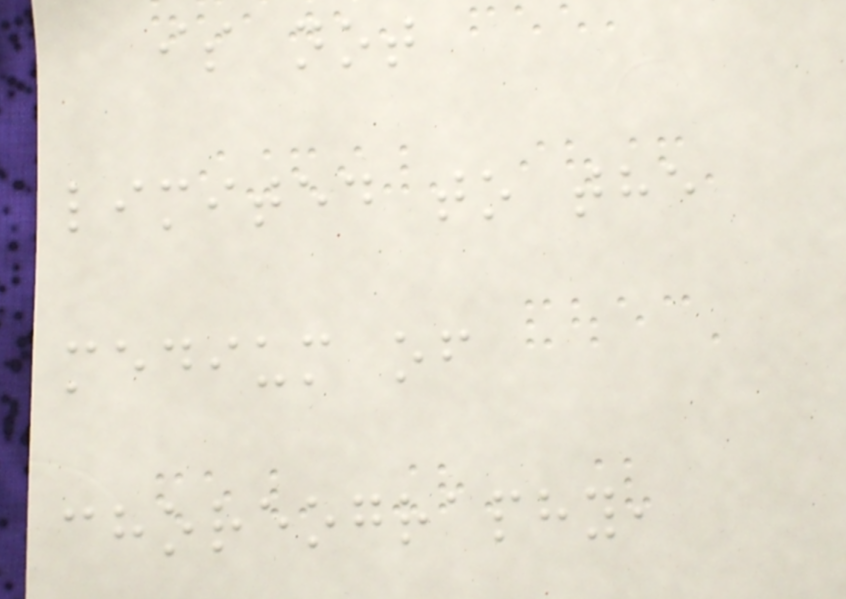is not
limited to the
medium of
choreography,
